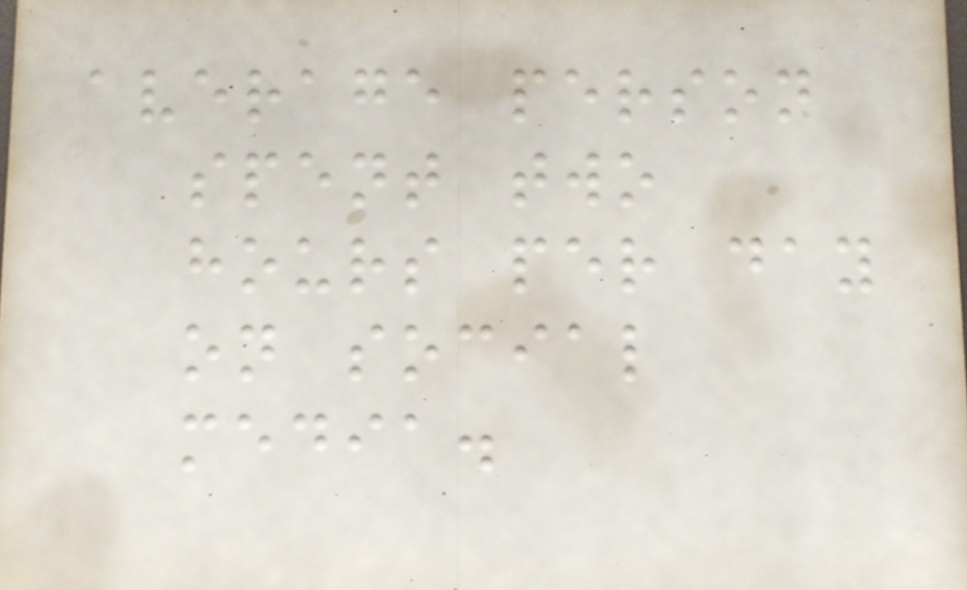average person
spent two
hours per day
on social
media.
